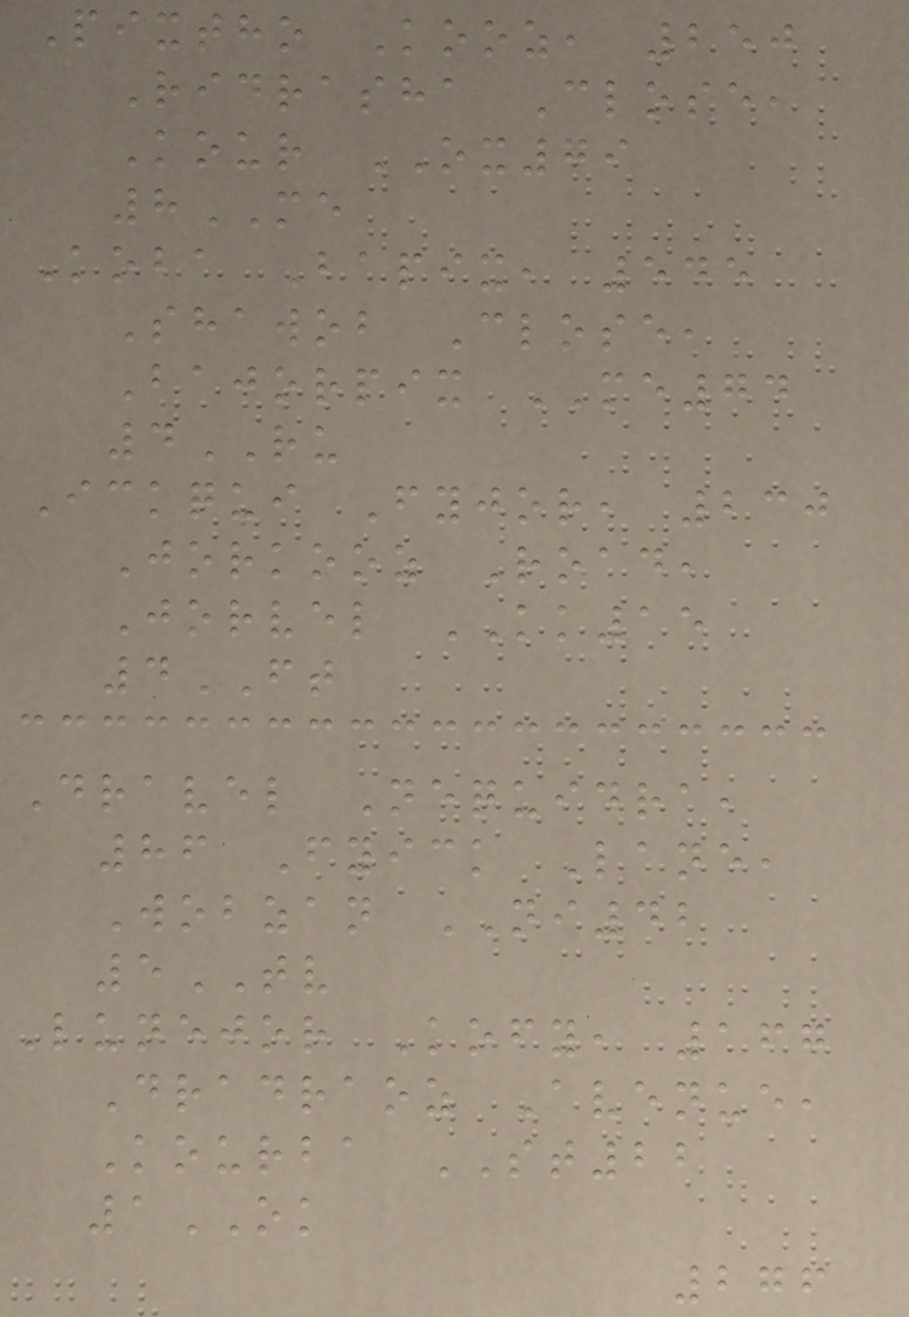Pixtho Kooz, 250
Ridrasha Close,
Kour OX79
8ME
Koba Bapix, 545
Shawob Close,
Bajorpix ME74
4RU
Ickqui Fyjor, 230
Jorkooz Road,
Jorvel KK15
4FT
Dravel Nequidra,
86 Fyick Lane,
Wobzan NI42
5TV
Lunejor Kofy, 167
Dradraoz Avenue,
Kourba ST22
1OK
276
